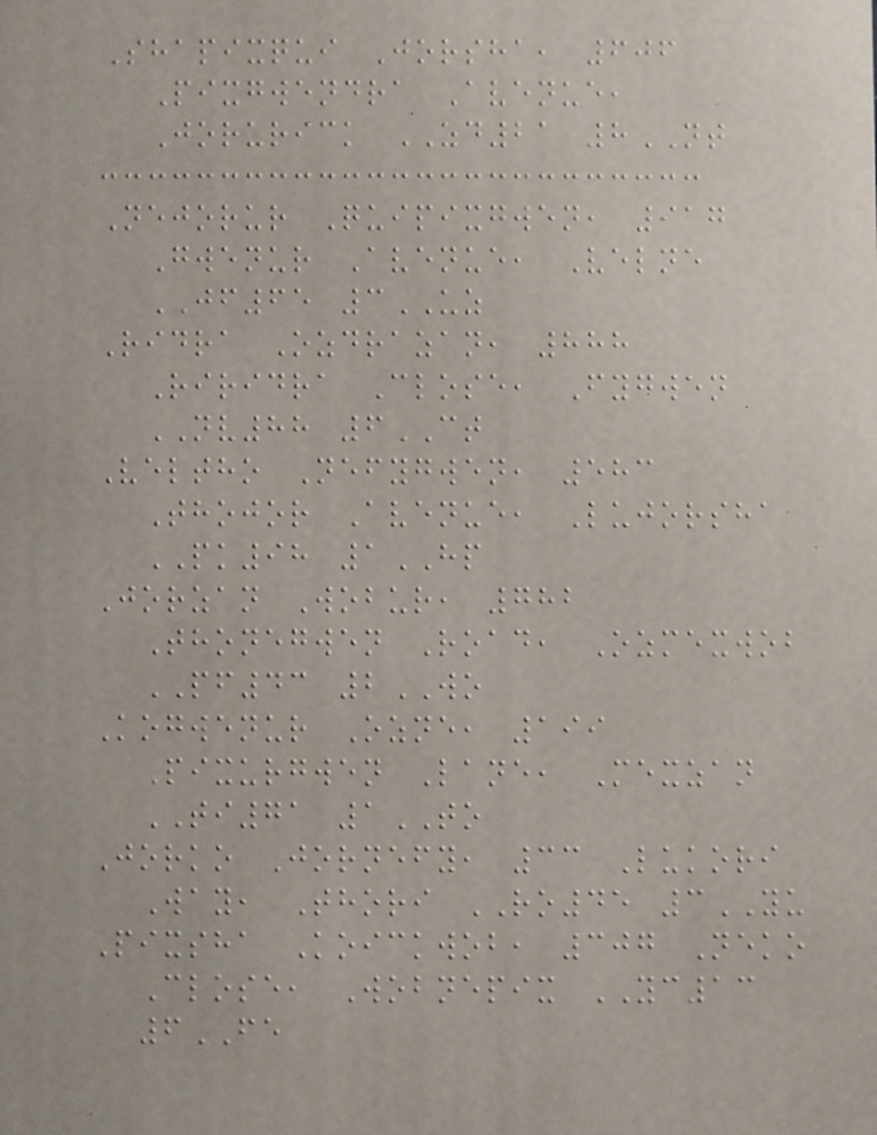Shapixqui Jorsha, 606
Pixgwendra Avenue,
Jorurick ZD21 8NT
Nejorur Quipixgwen, 917
Gwenur Avenue, Velne
JF65 3UZ
Ridra Ozdrazan, 888
Riridra Close, Fygwen
NV88 6CT
Veltho Nefygwen, 583
Thojor Avenue, Lujorsha
PK98 1HP
Jorzan Wobur, 782
Thonegwen Road, Ozmexwob
PF43 2WO
Kogwenur Ozne, 199
Pixurgwen Lane, Mexzan
TI71 1TO
Jorko Jornefy, 33 Lukori
Way, Thori RO45 3YU
Pixsha Koickwob, 307 Neko
Close, Wobnepix YC13
6FE
